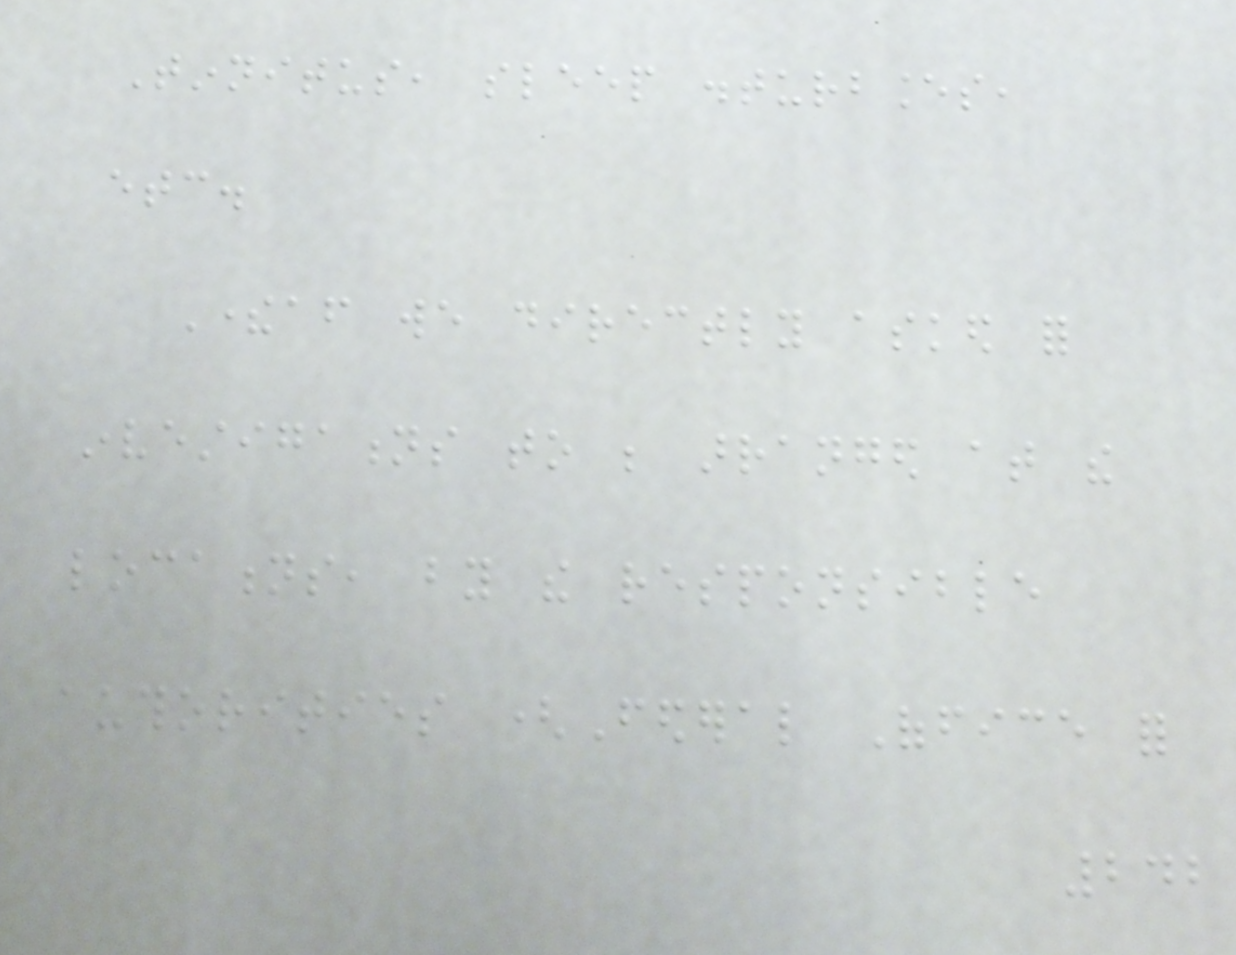Tinnitus, sleep disturbances,
etc.
Thereafter we directly asked for
investigations to be arranged at the
locations, by the responsible
authorities (Federal Office for
242
